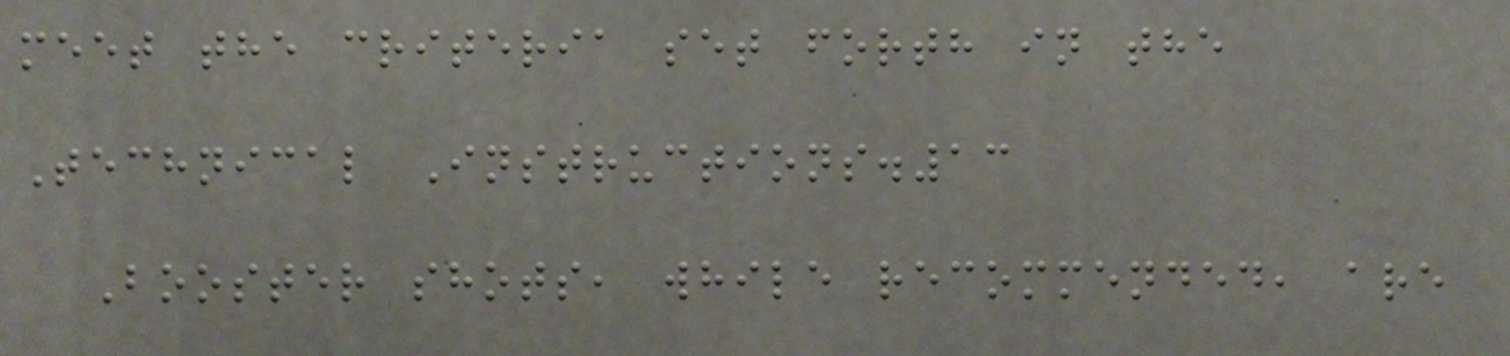meet the criteria set forth in the
Technical Instructions.13
Booster shots, while recommended, are
